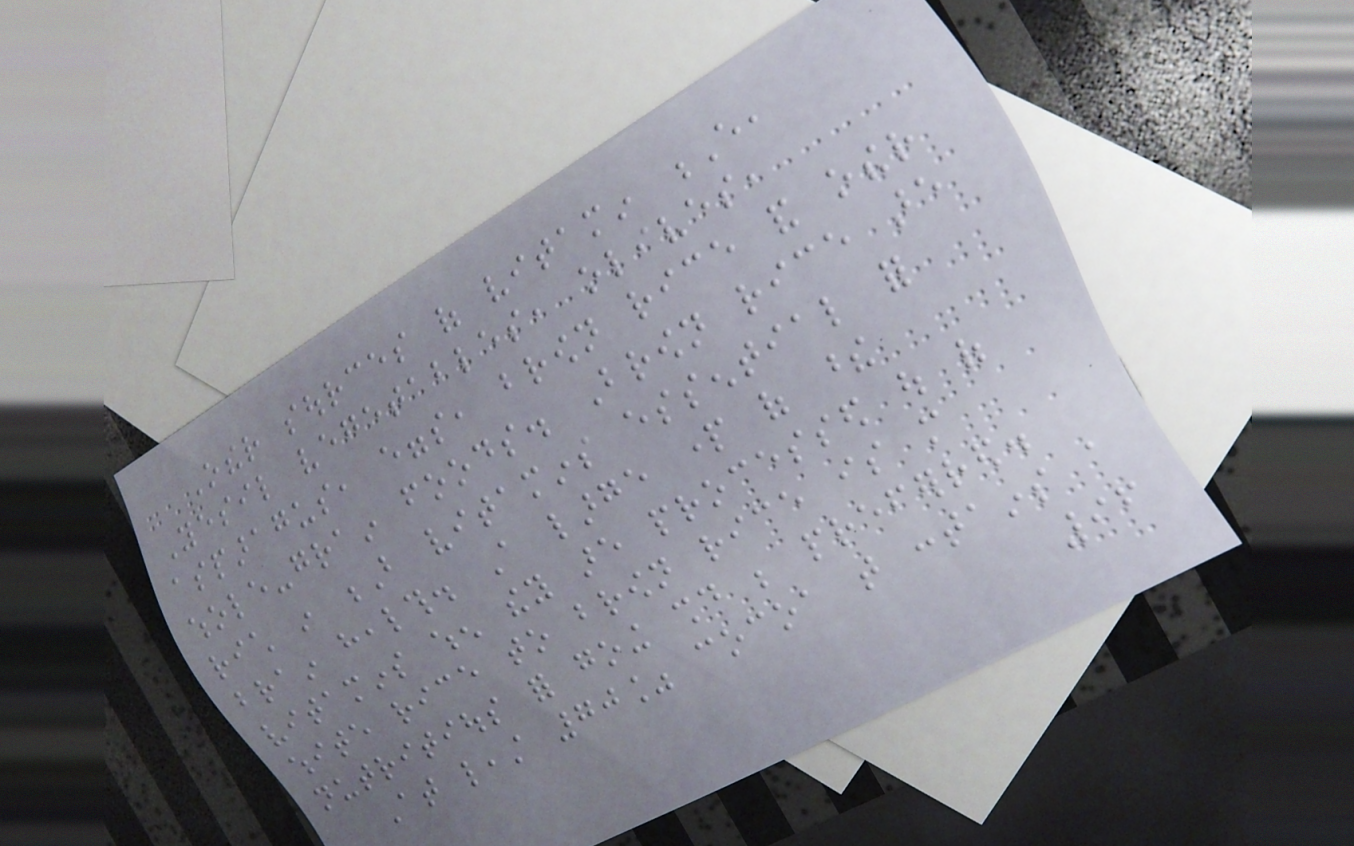Other sources of vitamin E,
Yesil vegetables, olives,
asparagus, eggs, brown rice and other
whole-grain foods. Brown rice are
rich in B vitamins essential for
brain health. A large part of these
vitamins when they are processed out of
white rice to brown rice is more
nutritious for going should be preferred.
At least 70% cocoa that contains a
96
